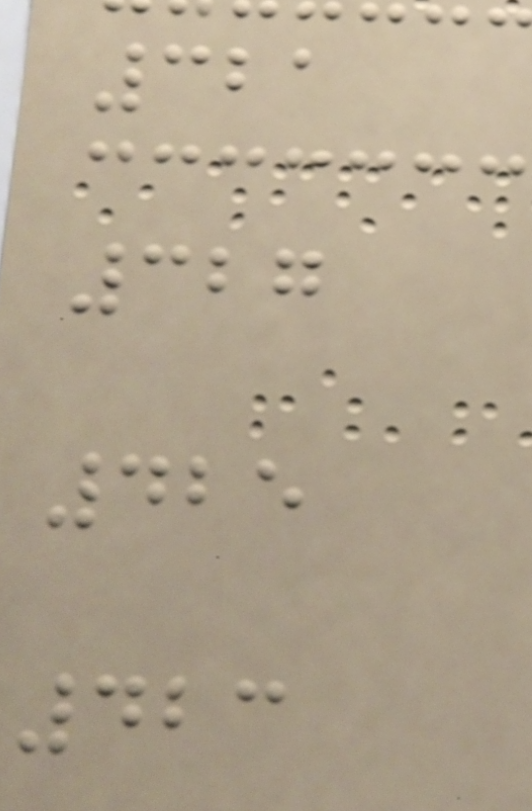321
327
425
423
